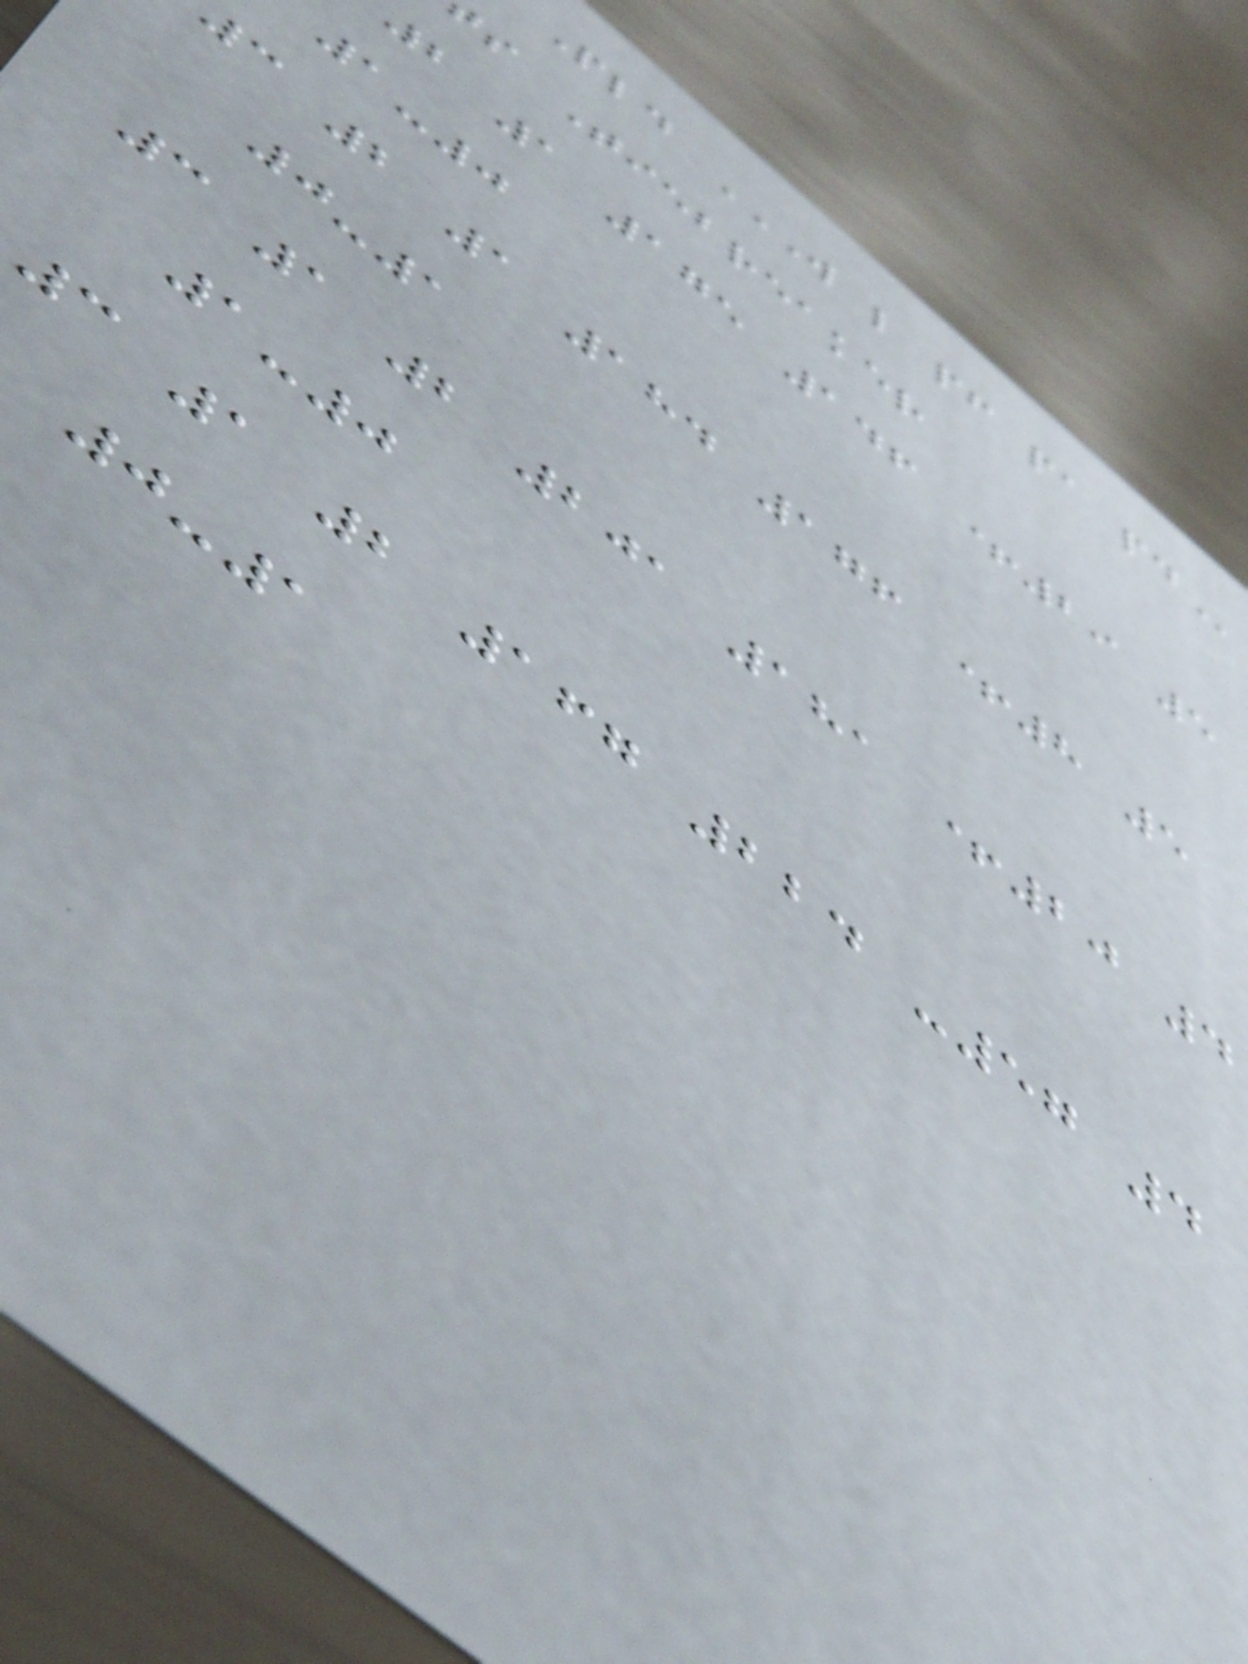Pld W L PF PA PD
s Tiebreaker
2 1 175 146 +29 5
1-0
3 2 1 184 176 +8 5
0-1
3 1 2 201 181 +20 4
1-0
3 1 2 167 224 -57 4
0-1
